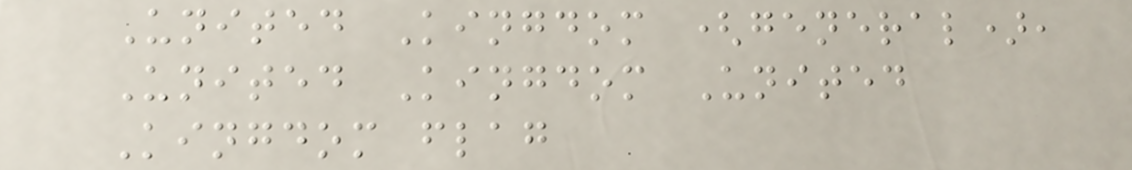United Kingdom (general),
United Kingdom United
Kingdom flag
